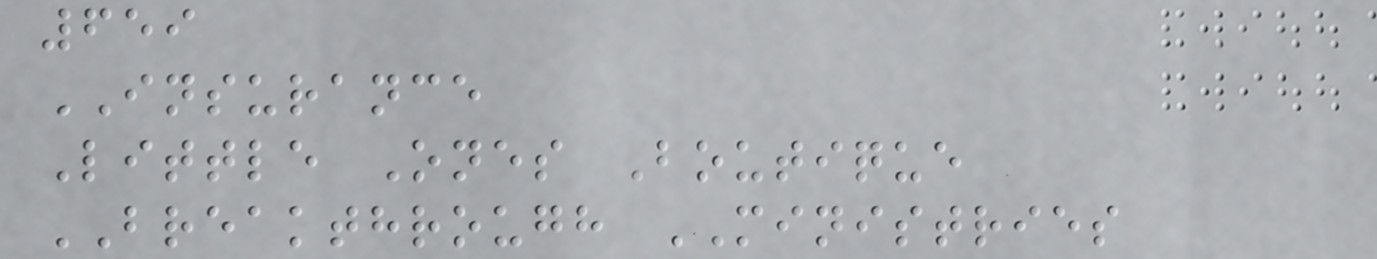659
INSURANCE
Little Ones Boutique
BREAKTHROUGH MINISTRIES
